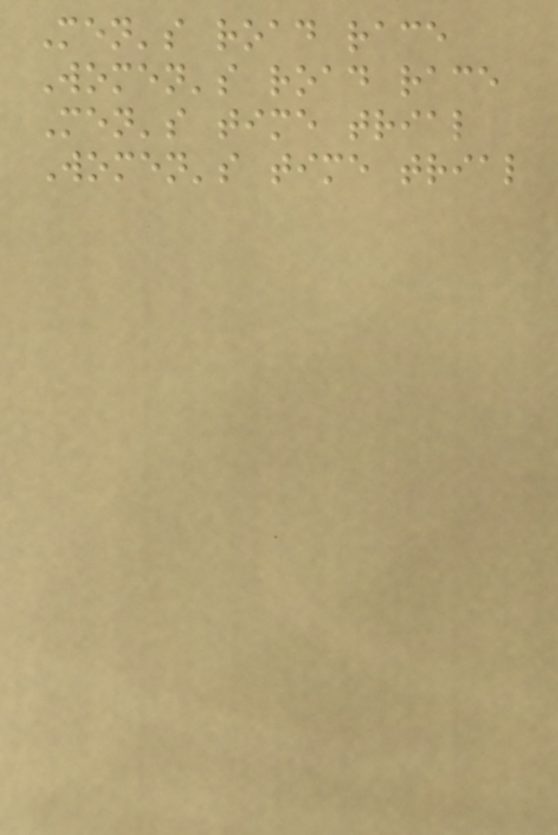Men's road race
Women's road race
Men's time trial
Women's time trial
